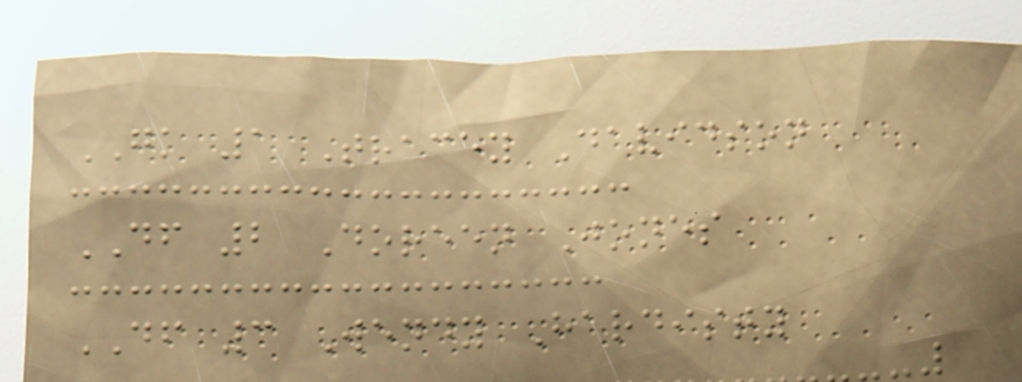GK 1 Tracey Davidson
DF 2 Doreen Jones
DF 3 Wendy Hardisty
